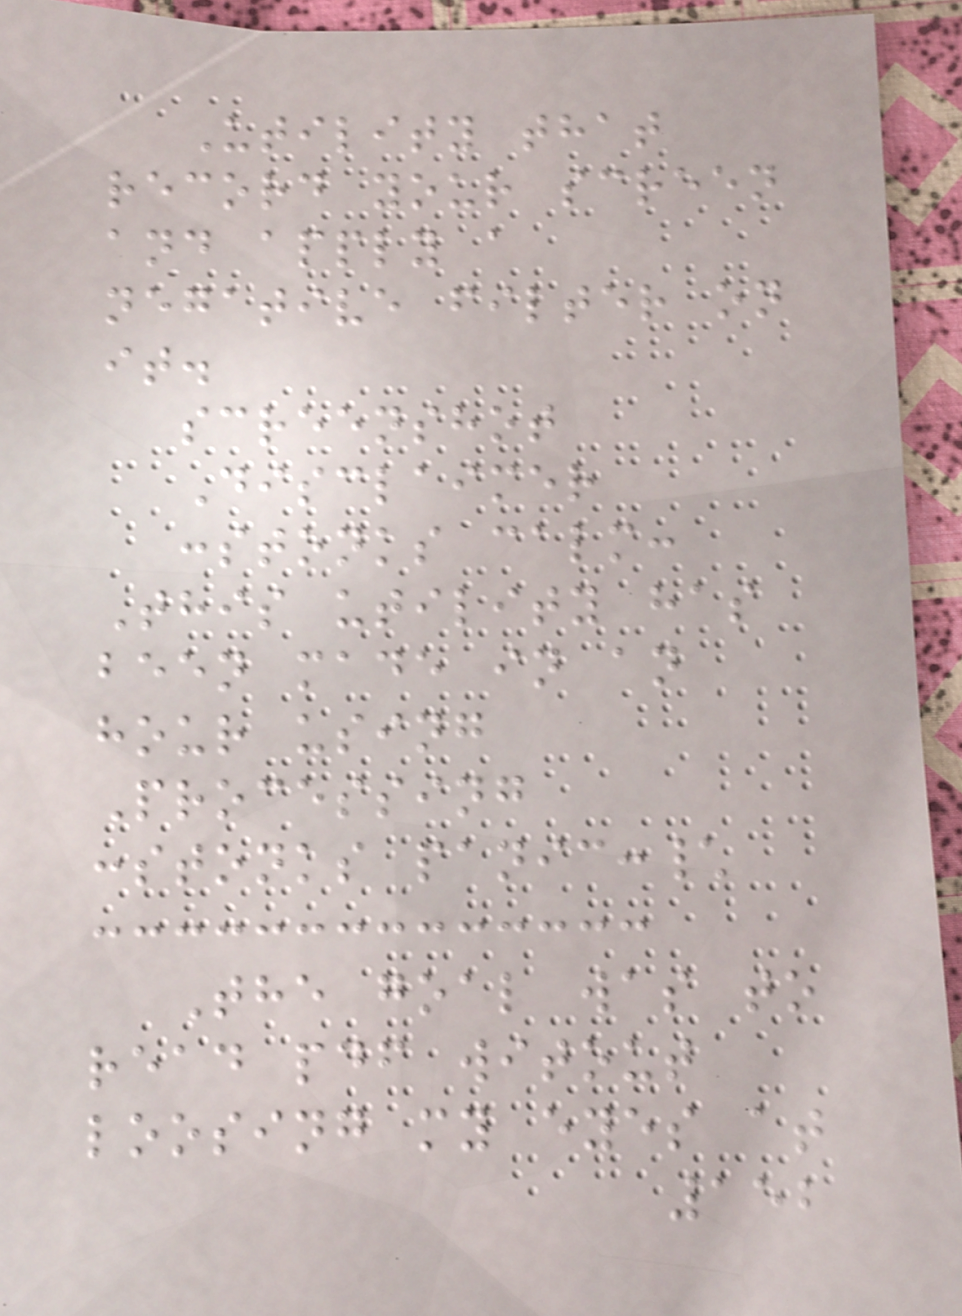Utility that
record your screen
and apply a
negative filter on
it.
screenshot
Disclaimer
:stonks calm:
This utility has
been made in an
hour using
Processing
:stonks panic:\
The goal was to
read pdf witout
loosing my eyes at
152
